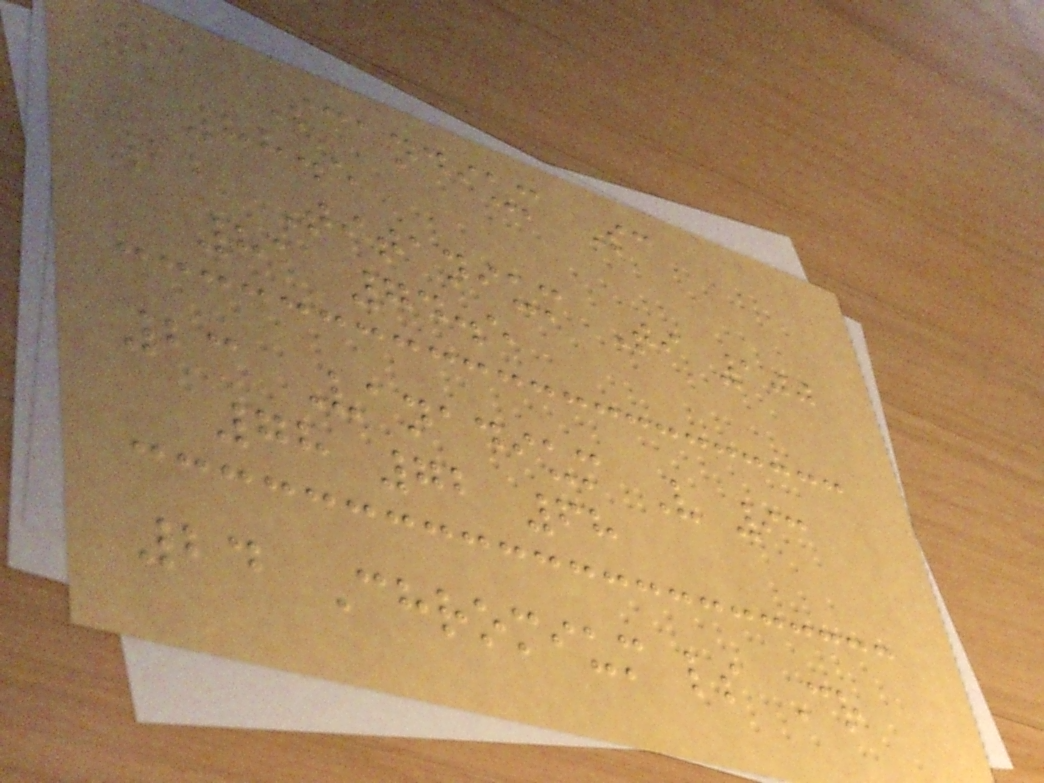21 Scandium Sc
88.5
22 Titanium Ti 100
81 74.5
23 Vanadium V 93
78 72 68
24 Chromium ls Cr
